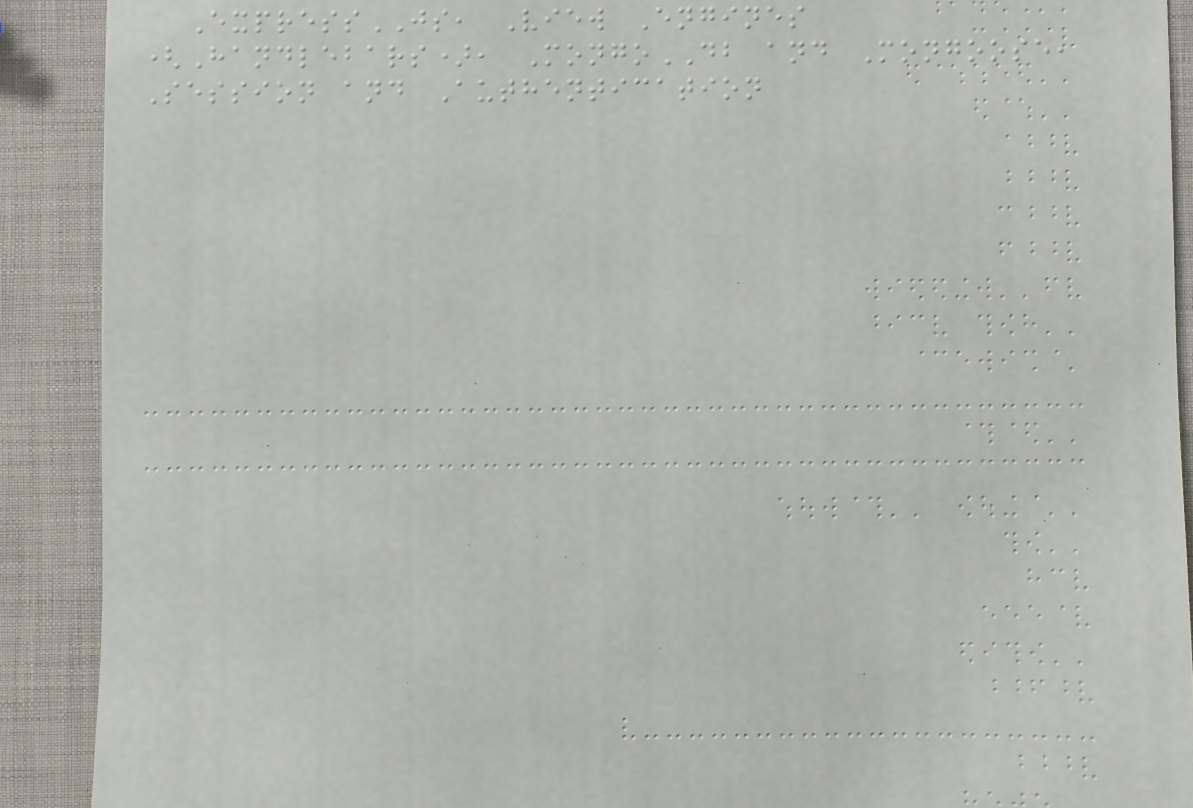ExpressJS, View Engines
(Handlebars), MongoDB and Mongoose,
Session and Authentication
